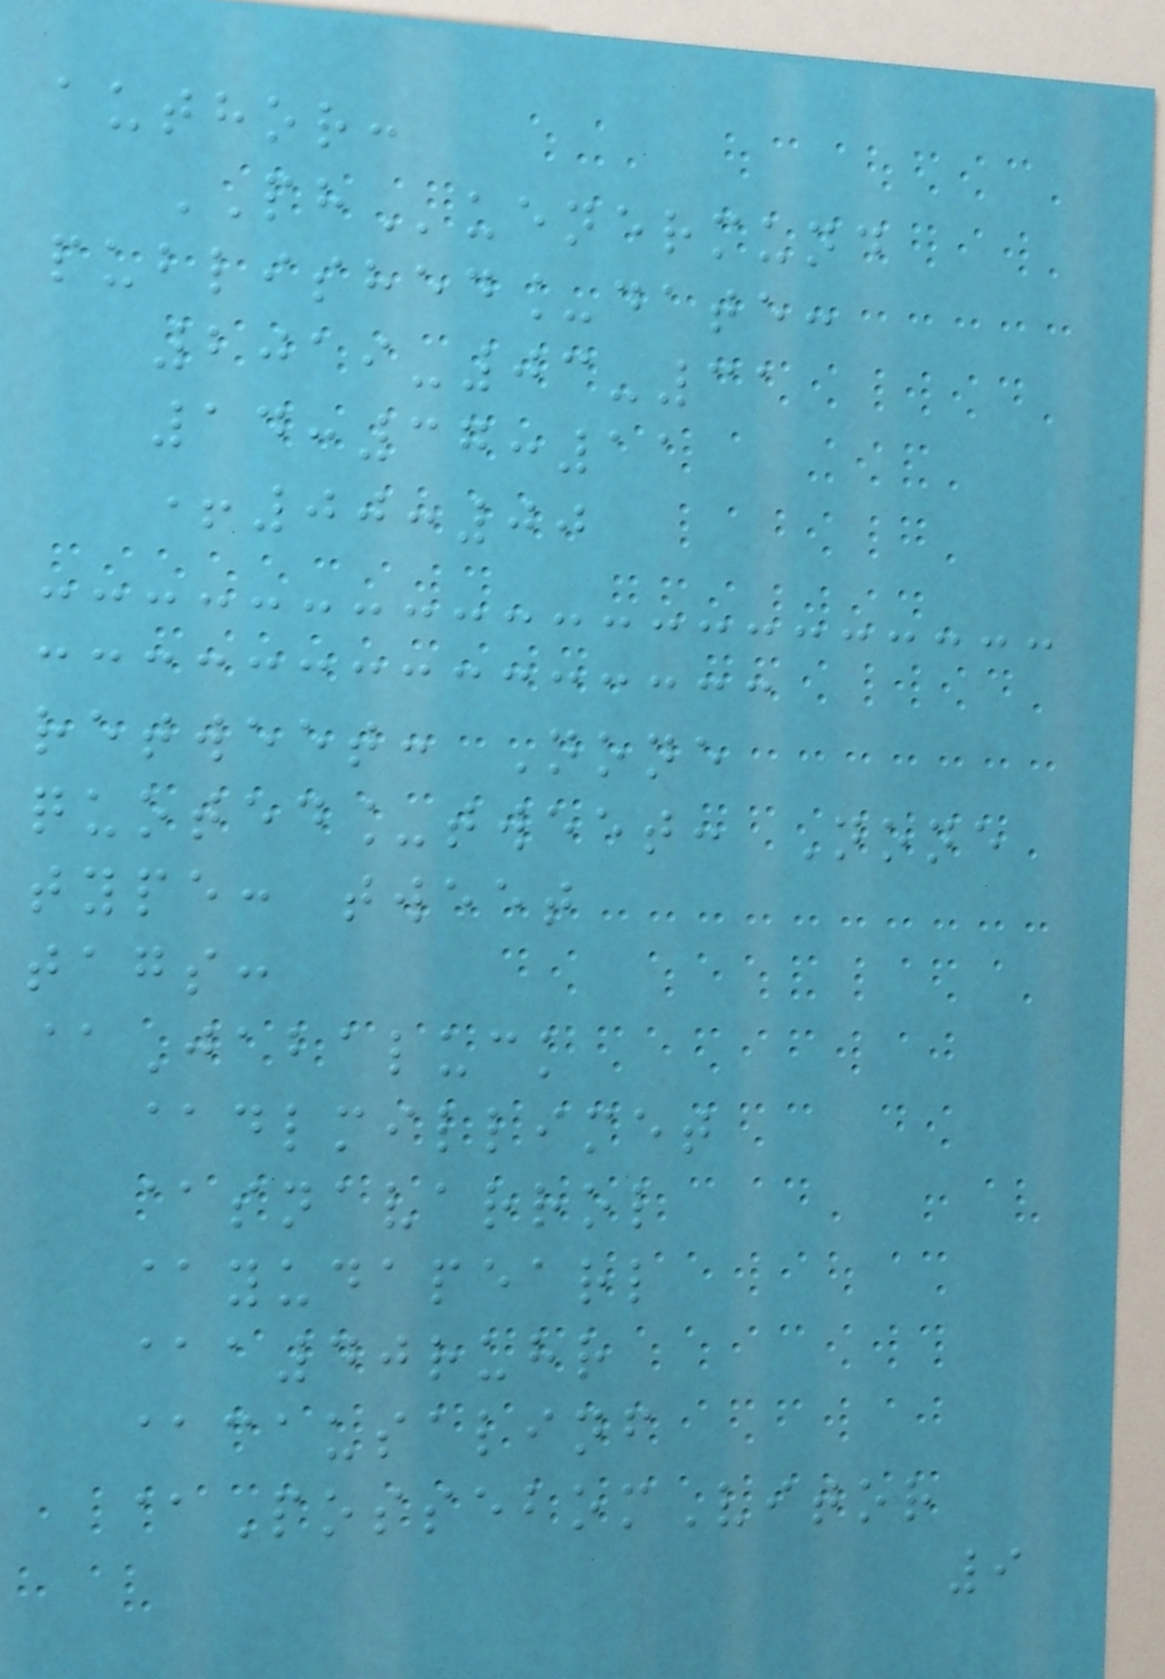author:
PHuenermund
published_date:
2019-03-31
14:37:11
+00:00
retweet: None
quoted_tweet: None
type: tweet
tags:
@Jabaluck
@dlmillimet
@snavarrol
@yudapearl
@a40ruhr
@causalinf
@PossebomVitor
9
